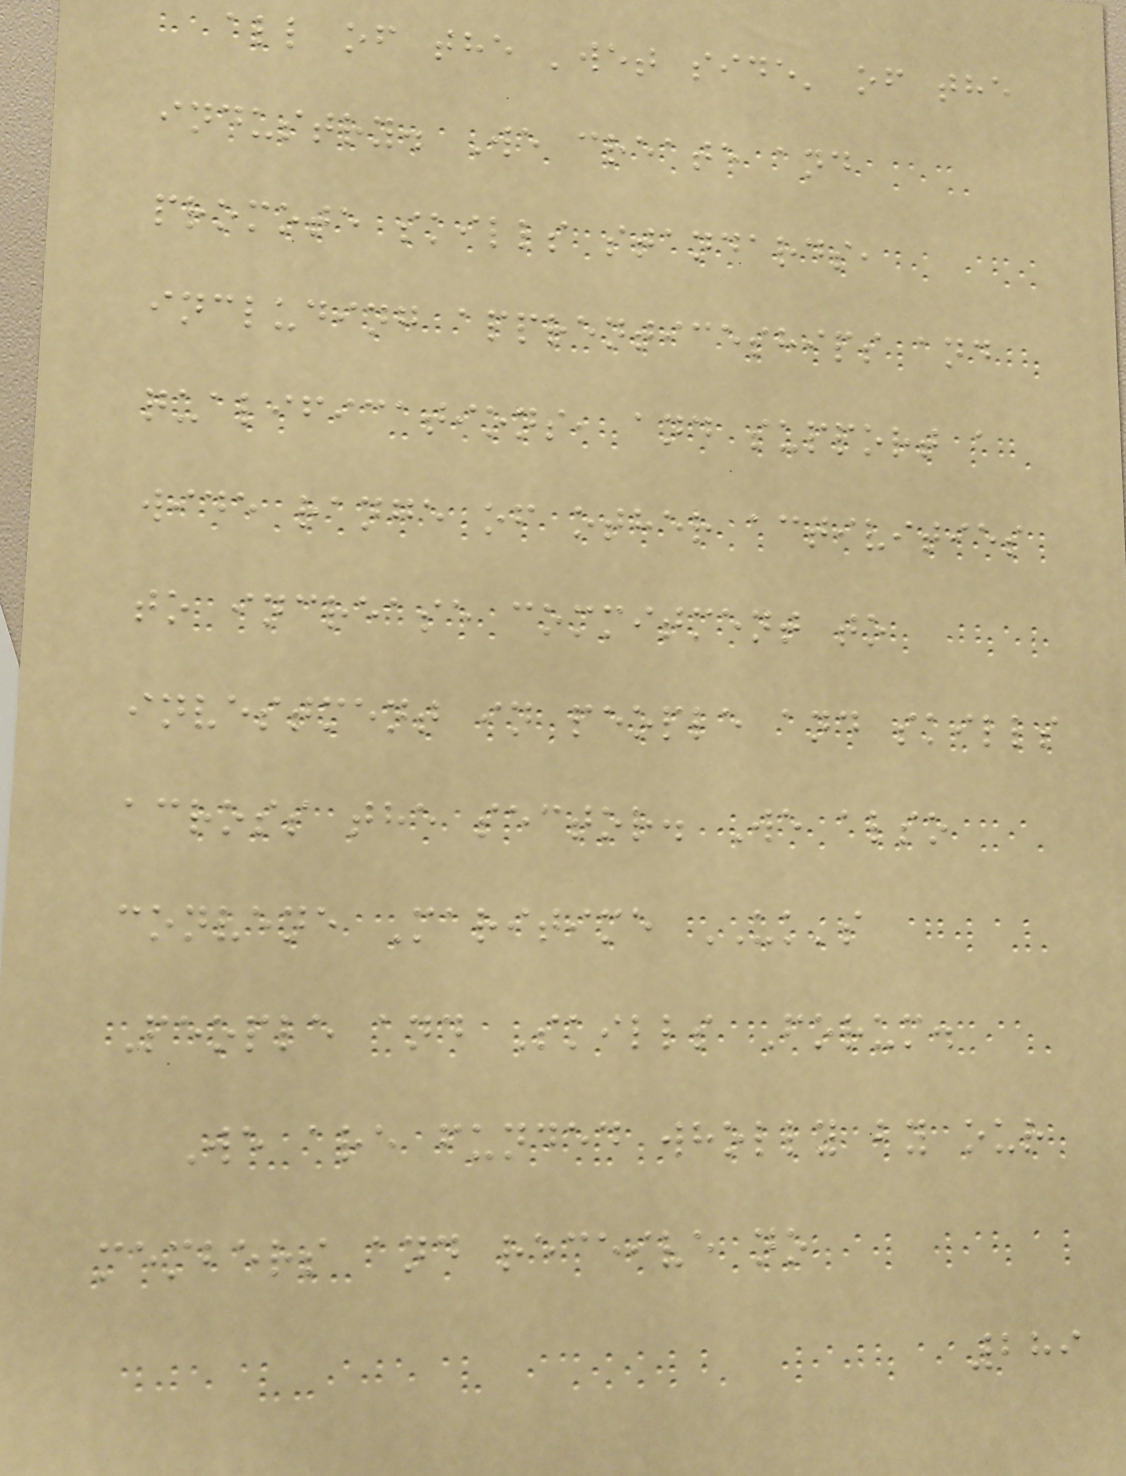all of the 'wet side' of the
industry. We create and
promote skills standards,
including apprenticeships and
qualifications, and support a
wide range of other activities
to increase commitment to
investment in people and skills
across the sector. We also
convene Maritime UK's
People and Skills Forum.
We are funded wholly by our
members and receive no
289
